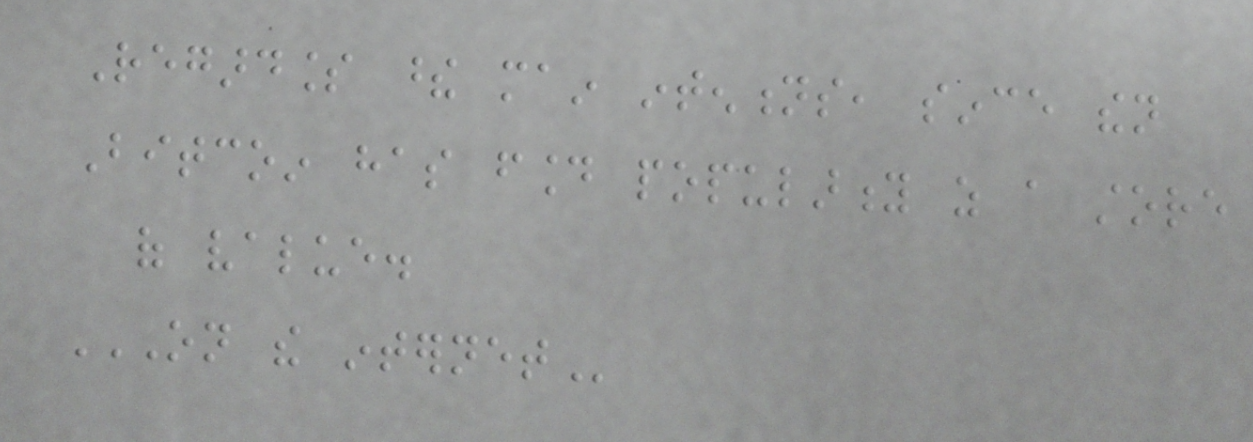Regardless these main intentions, since then
Bitcoin has found popularity as a store
of value.
ON THE INTERNET
